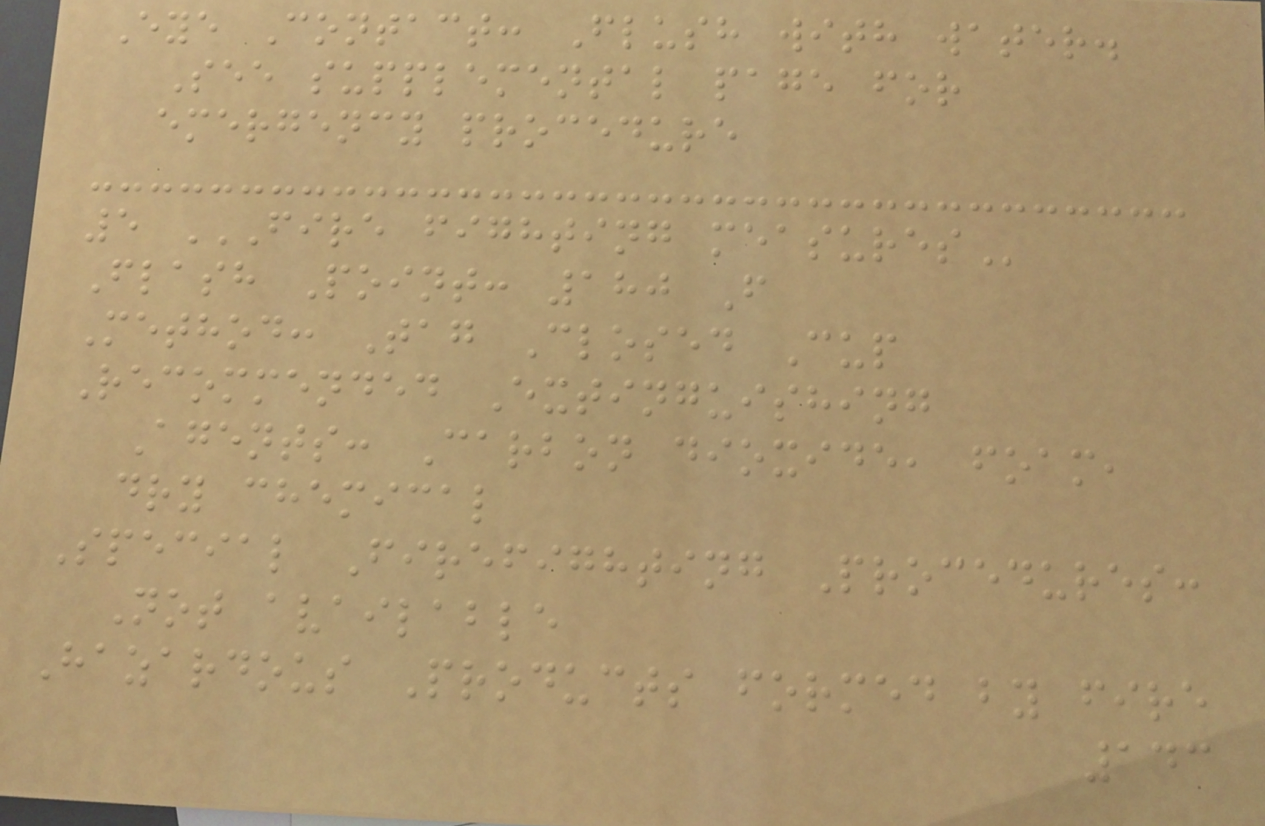Eye Contact: Flush with water.
See supplemental page for
emergency procedure
5 FIRE FIGHTING MEASURES
Flash Point: 180 F
Method: Tag Closed Cup
Recommended Extinguishing
Agents: Carbon dioxide, foam,
dry chemical
Special Firefighting Procedures:
Not available
Hazardous Products formed by fire
143
